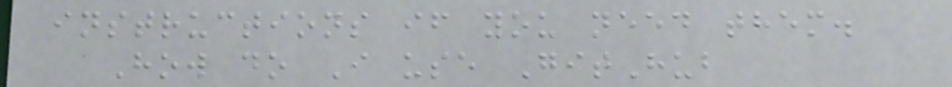instructions if you need them.
How do I use GitHub
